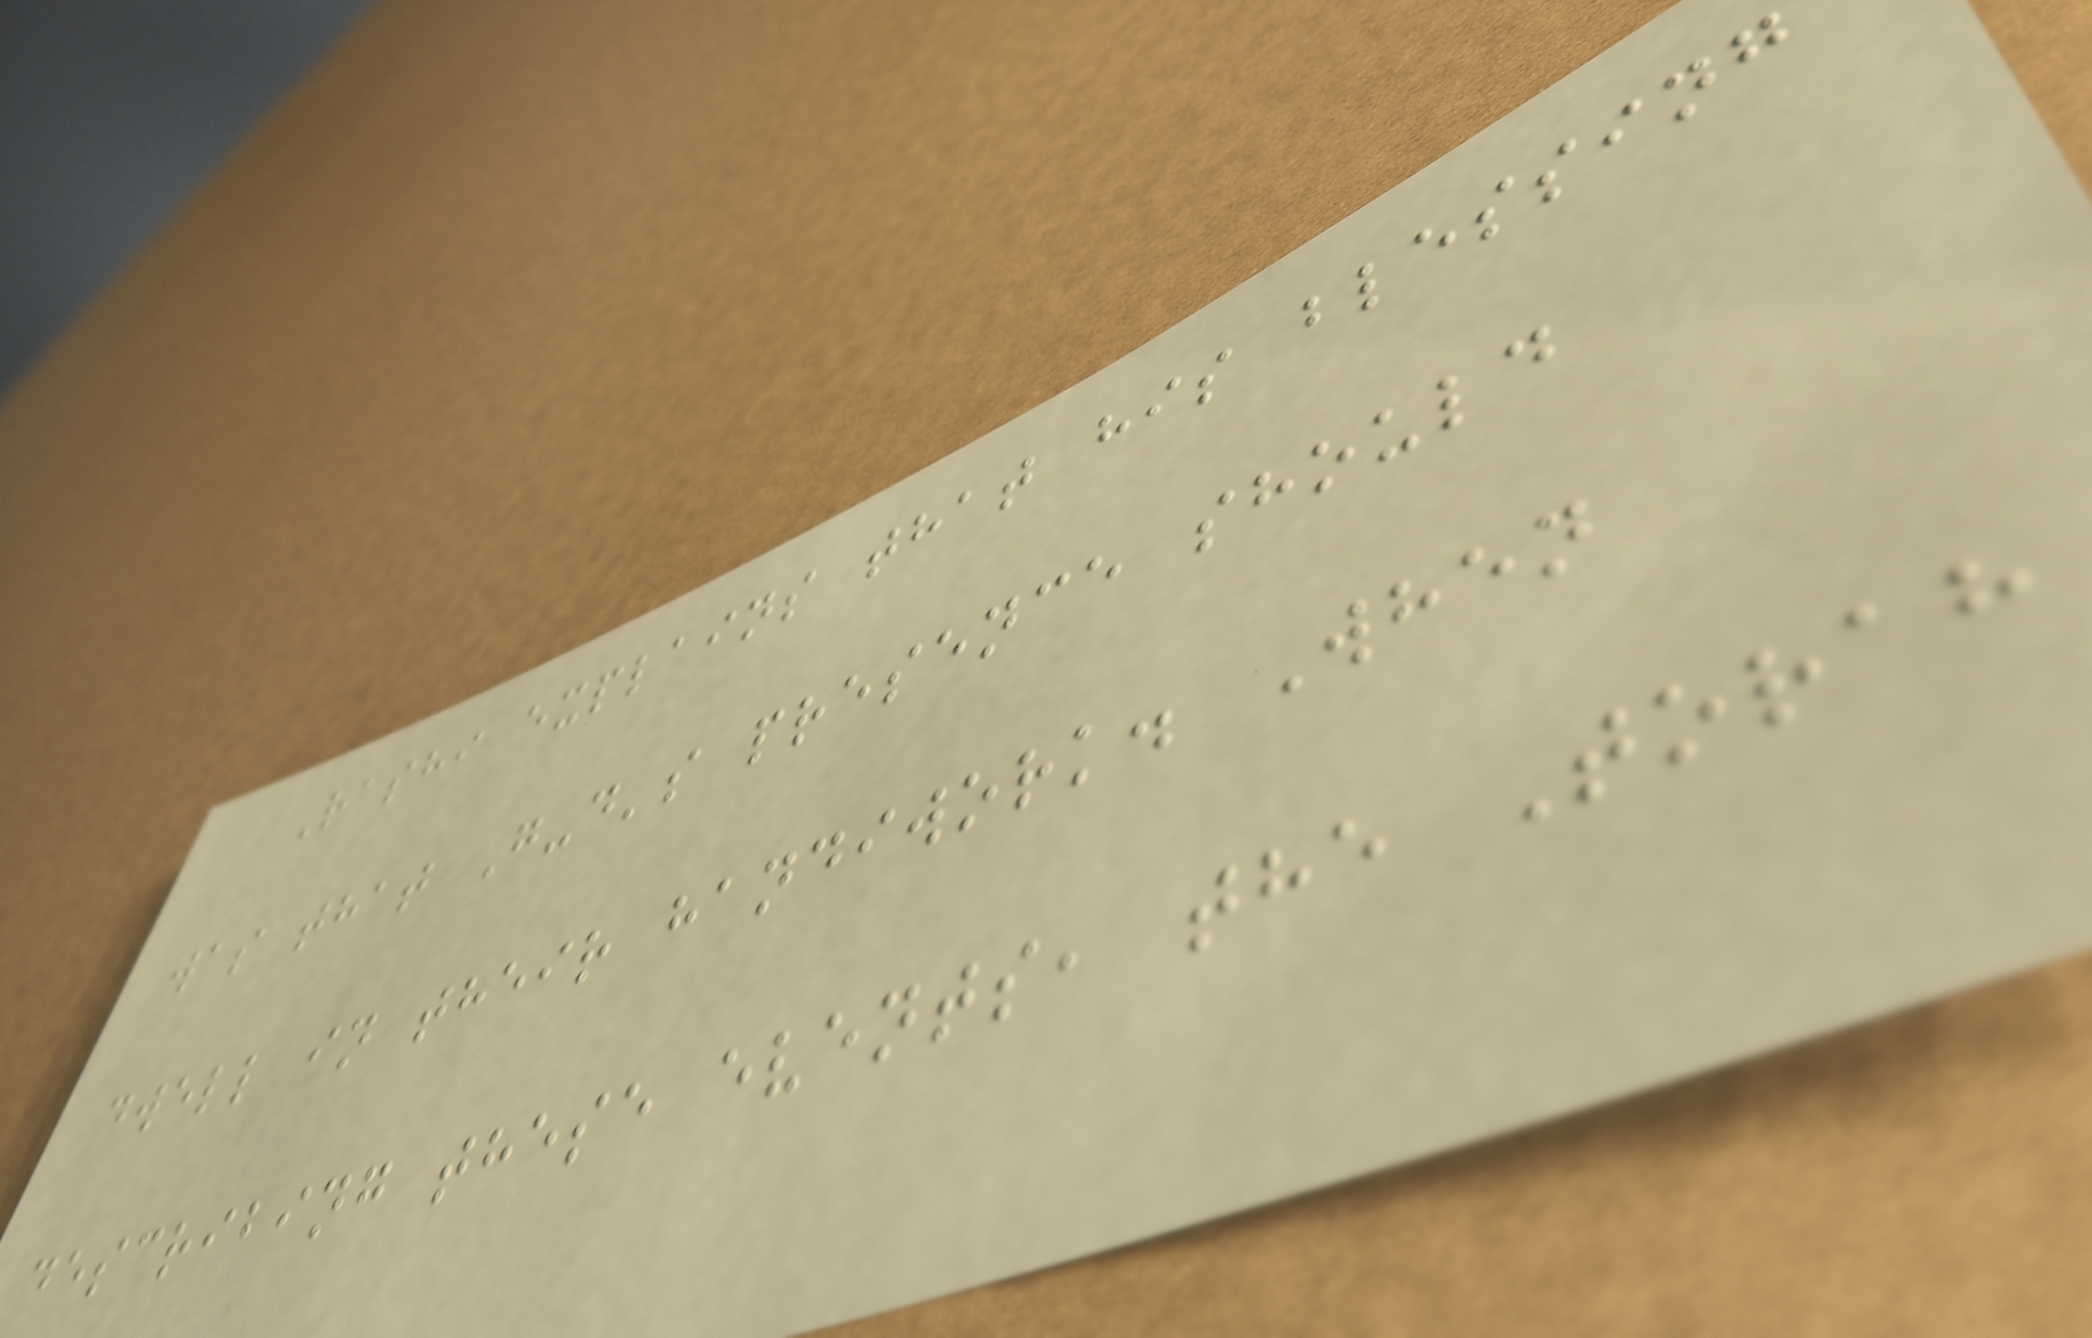Rashi explains that his blessing
was that G-d's presence should
dwell in their handiwork. When
describing these events, the Torah
